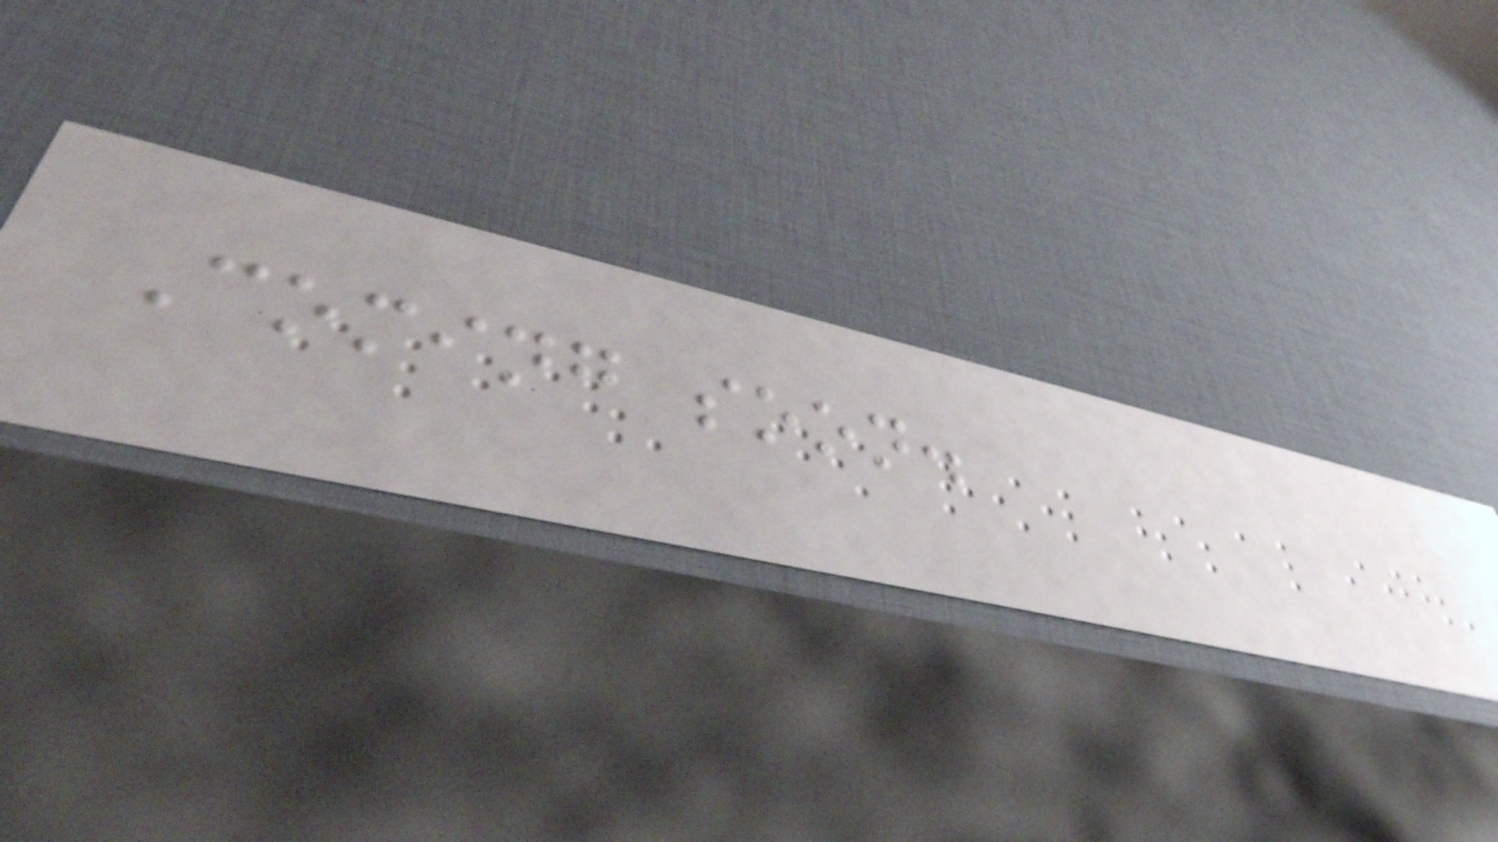Coming soon.
